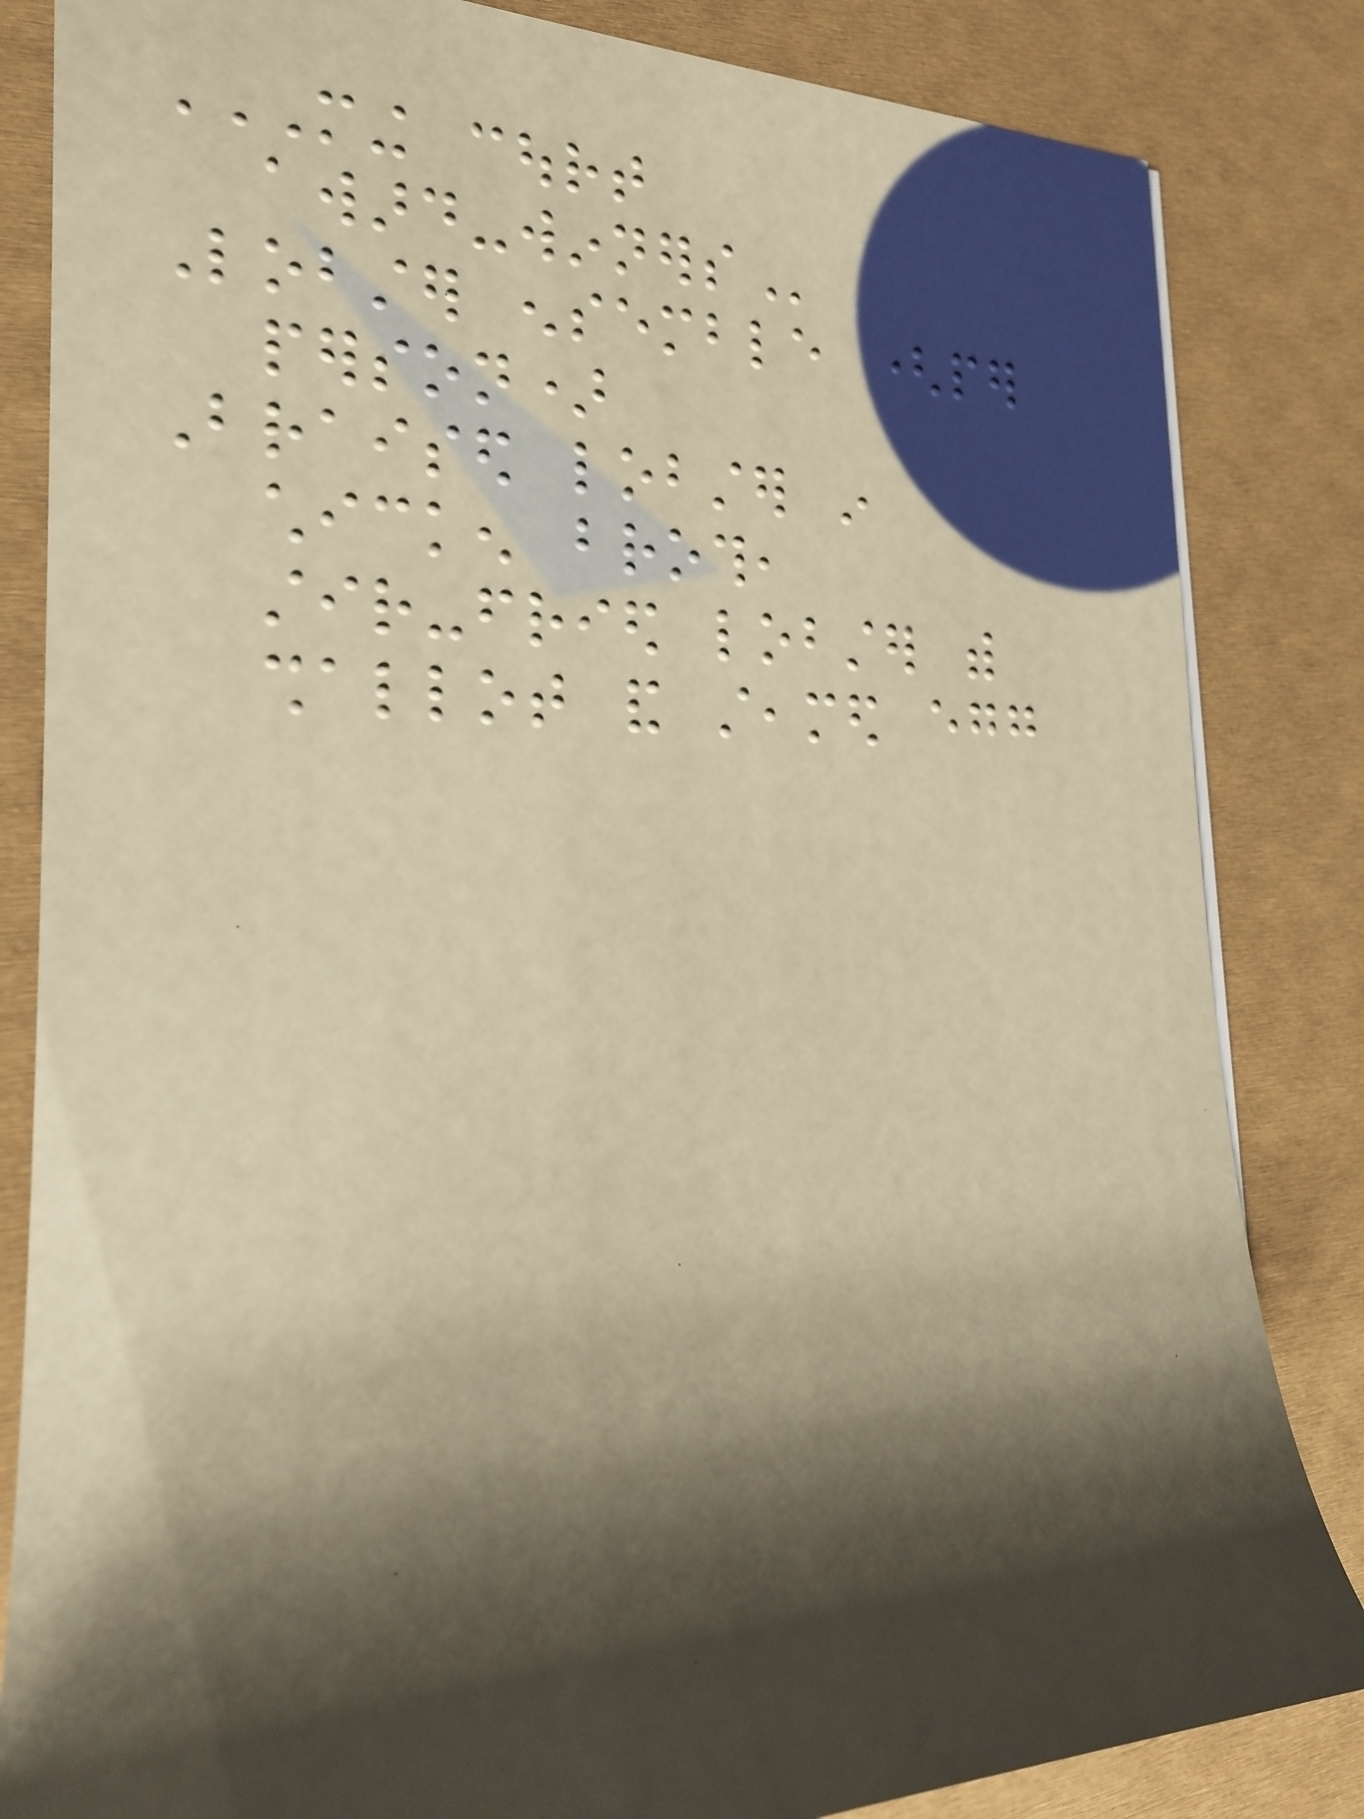MING COURT
AWARD-WINNERS
Lobster ensemble (per
person)
Braised lobster in
chicken broth,
stir-fried lobster with
shallot and steamed egg
